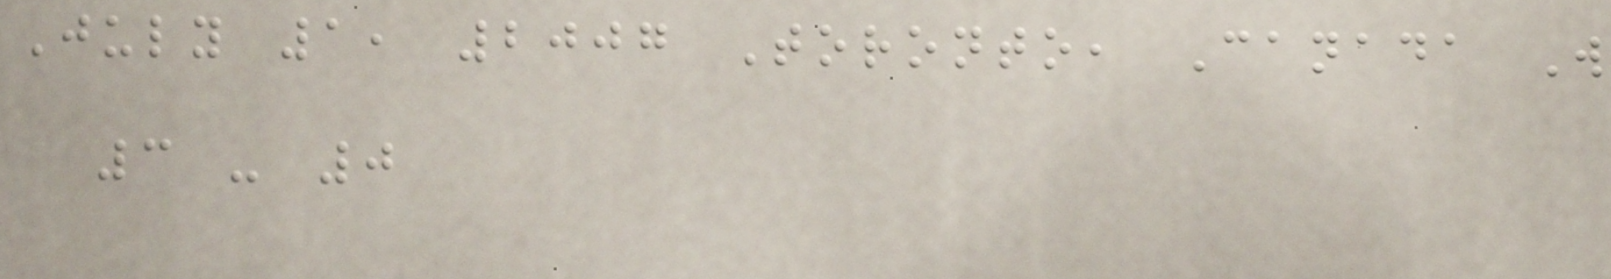July 1, 2007 Toronto, Canada W
3 - 0
